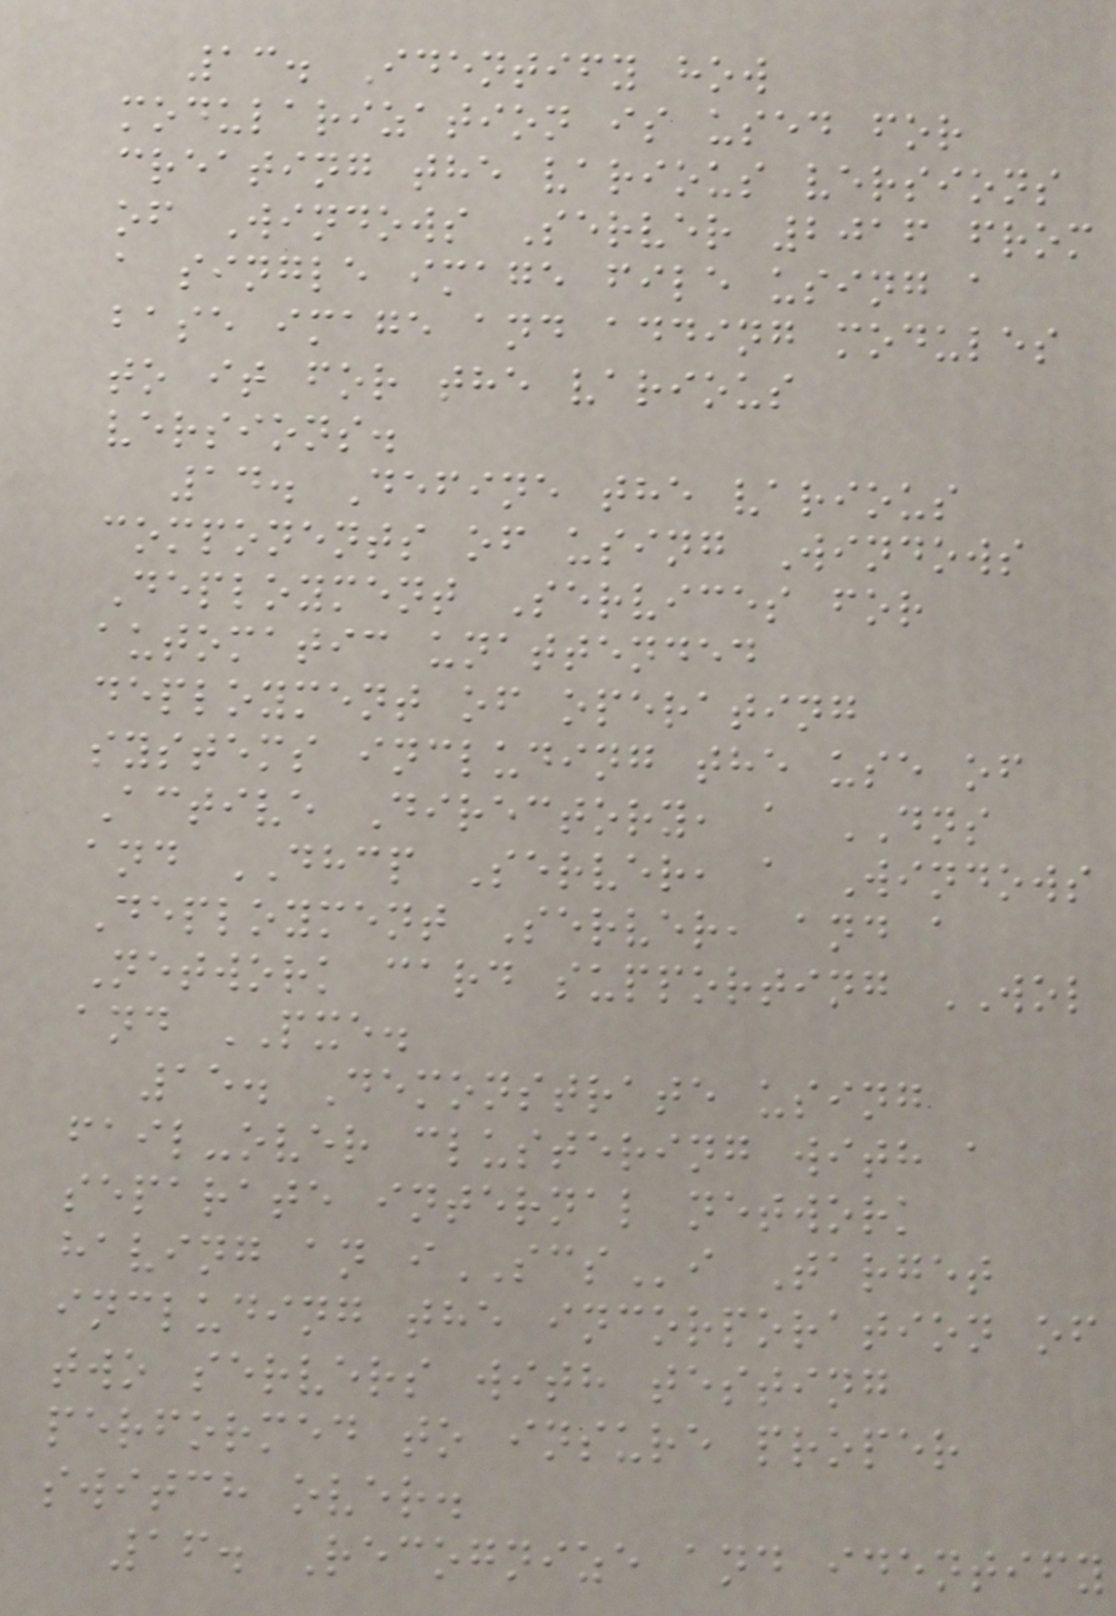13. Identify how
modularization is used for
creating the various versions
of Windows Server 2016 from
a single image file using a
base image and adding modules
to it for the various
versions.
14. Define the various
components of using Windows
Deployment Services for
automatic unattended
deployment of operating
systems including the use of
Active Directory, a DNS
and DHCP Server, a Windows
Deployment Server, and a
Network card supporting WOL
and PXE.
15. Demonstrate using
fail-over clustering with a
separate internal network
having an iSCSi Target
including the incorporation of
two servers with testing
performed to insure proper
switch over.
16. Recognize and identify
